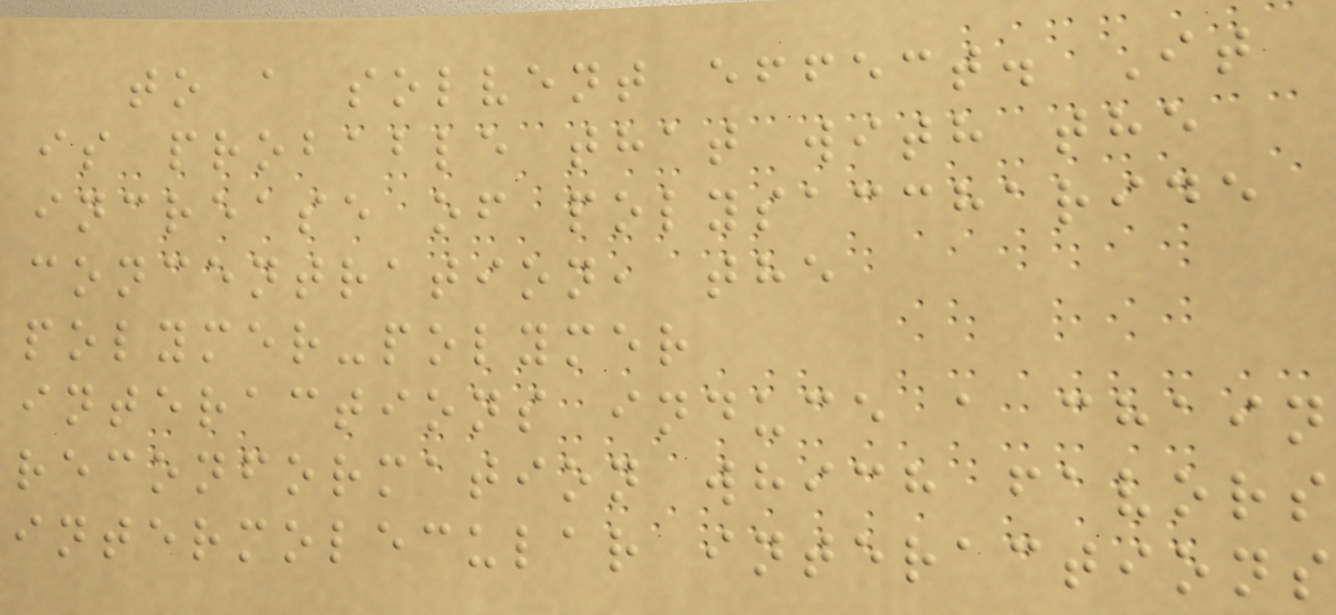to a solvent effect. It
is probable that with the
increase of polysaccharide
concentration, the
polymer-polymer
interactions induce a chain
reconformation which favors
intermolecular interactions
